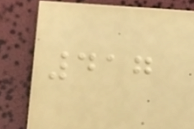417
